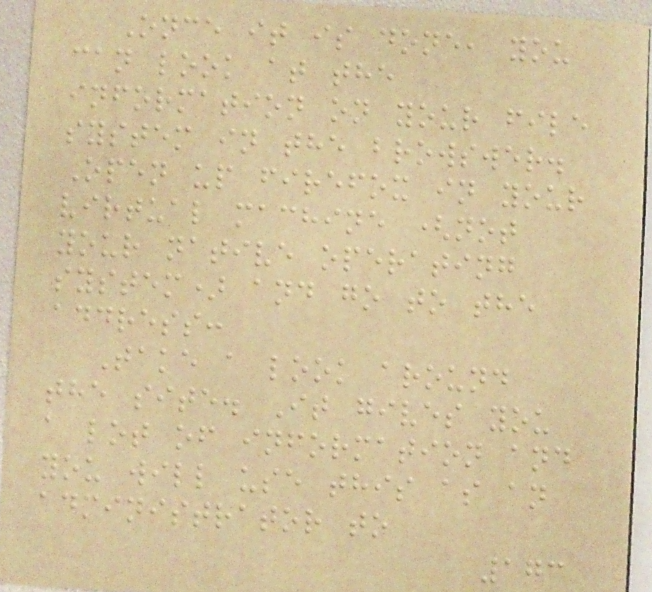Once it is done, you
can look at the
information on your file
system in the browswer.
Open up firefox in your
virtual machine (not
your native operating
system) and go to the
address:
Take a look around
the site. It gives you
a lot of information and
you will use this as an
administrator to
173
